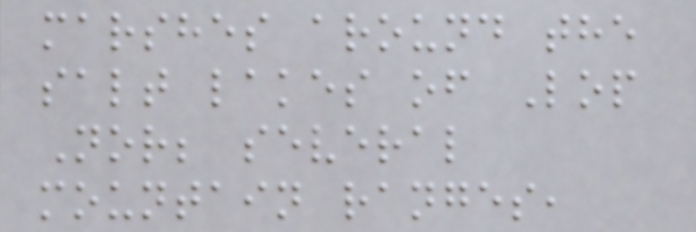marshes around the
salt lakes of Lop
Nor; several
mountain ranges,
